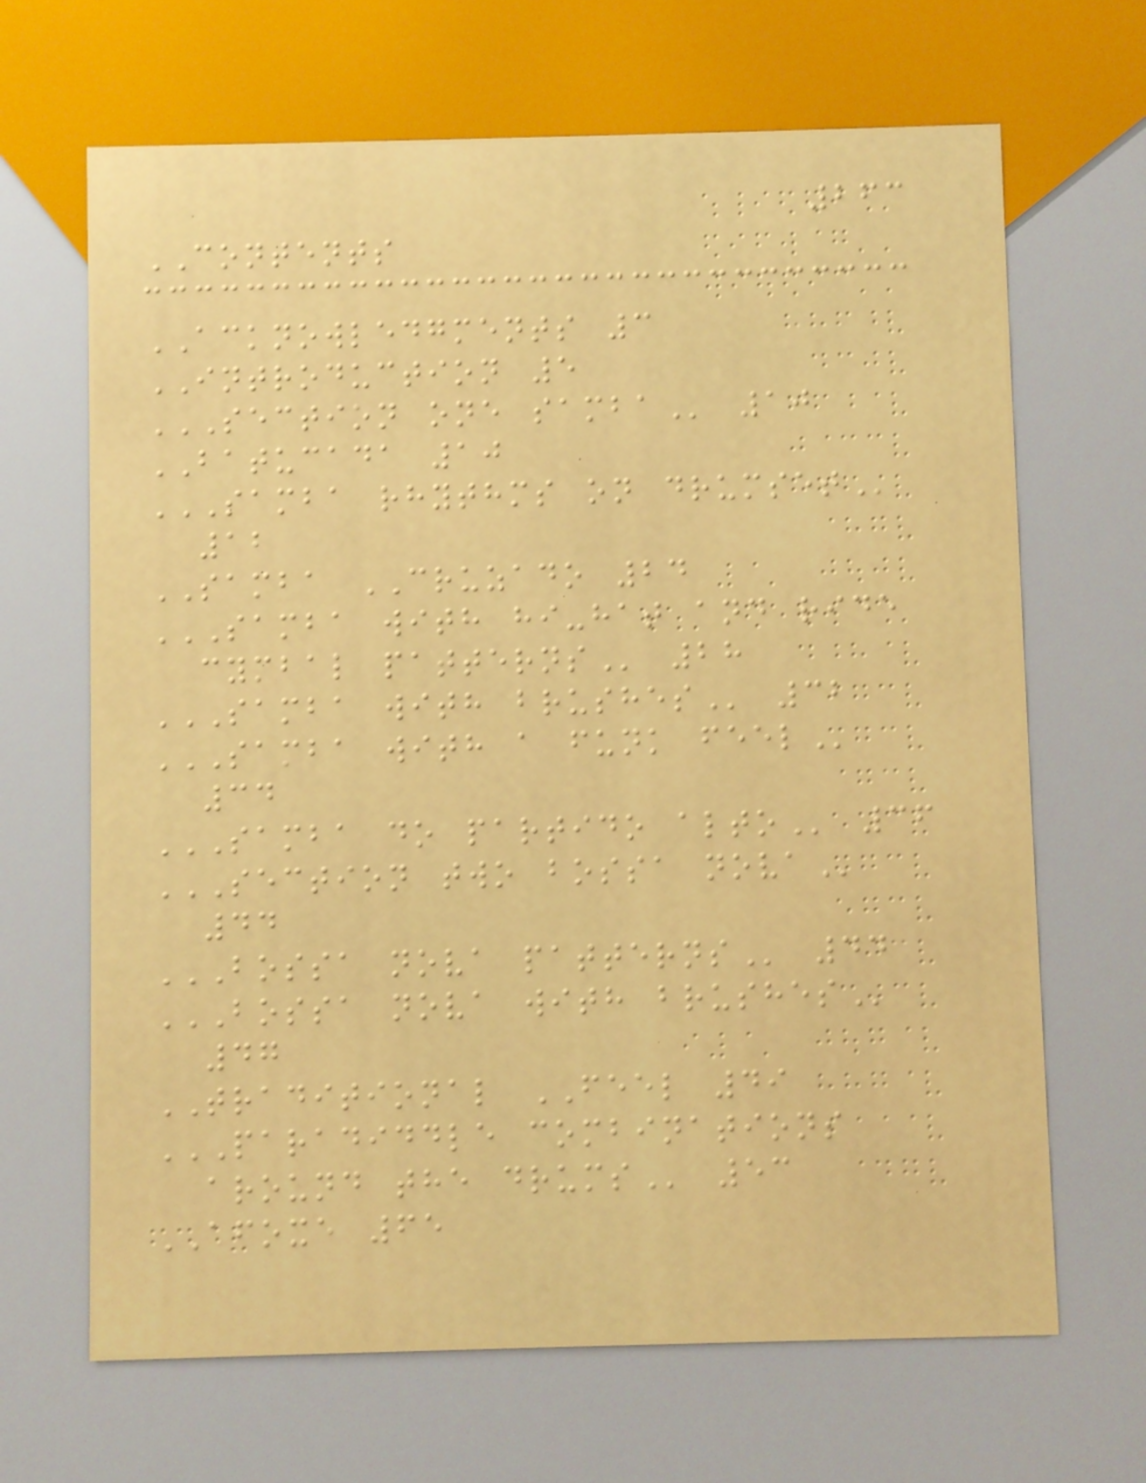263
CONTENTS
ACKNOWLEDGMENTS 3
INTRODUCTION 5
SECTION ONE SAMBA 10
BATUCADA 10
SAMBA RHYTHMS ON DRUMSET
12
SAMBA CRUZADO 24
SAMBA WITH HI-HAT AND RIDE
CYMBAL PATTERNS 28
SAMBA WITH BRUSHES 32
SAMBA WITH A FUNK FEEL
34
SAMBA DO PARTIDO ALTO 36
SECTION TWO BOSSA NOVA
44
BOSSA NOVA PATTERNS 44
BOSSA NOVA WITH BRUSHES
47
TRADITIONAL FEEL 49
PARADIDDLE COMBINATIONS
AROUND THE DRUMS 53
AFOXE 65
